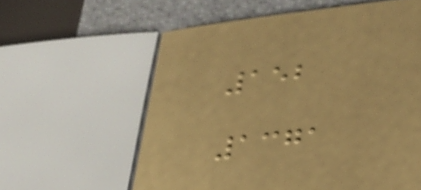152
1371
